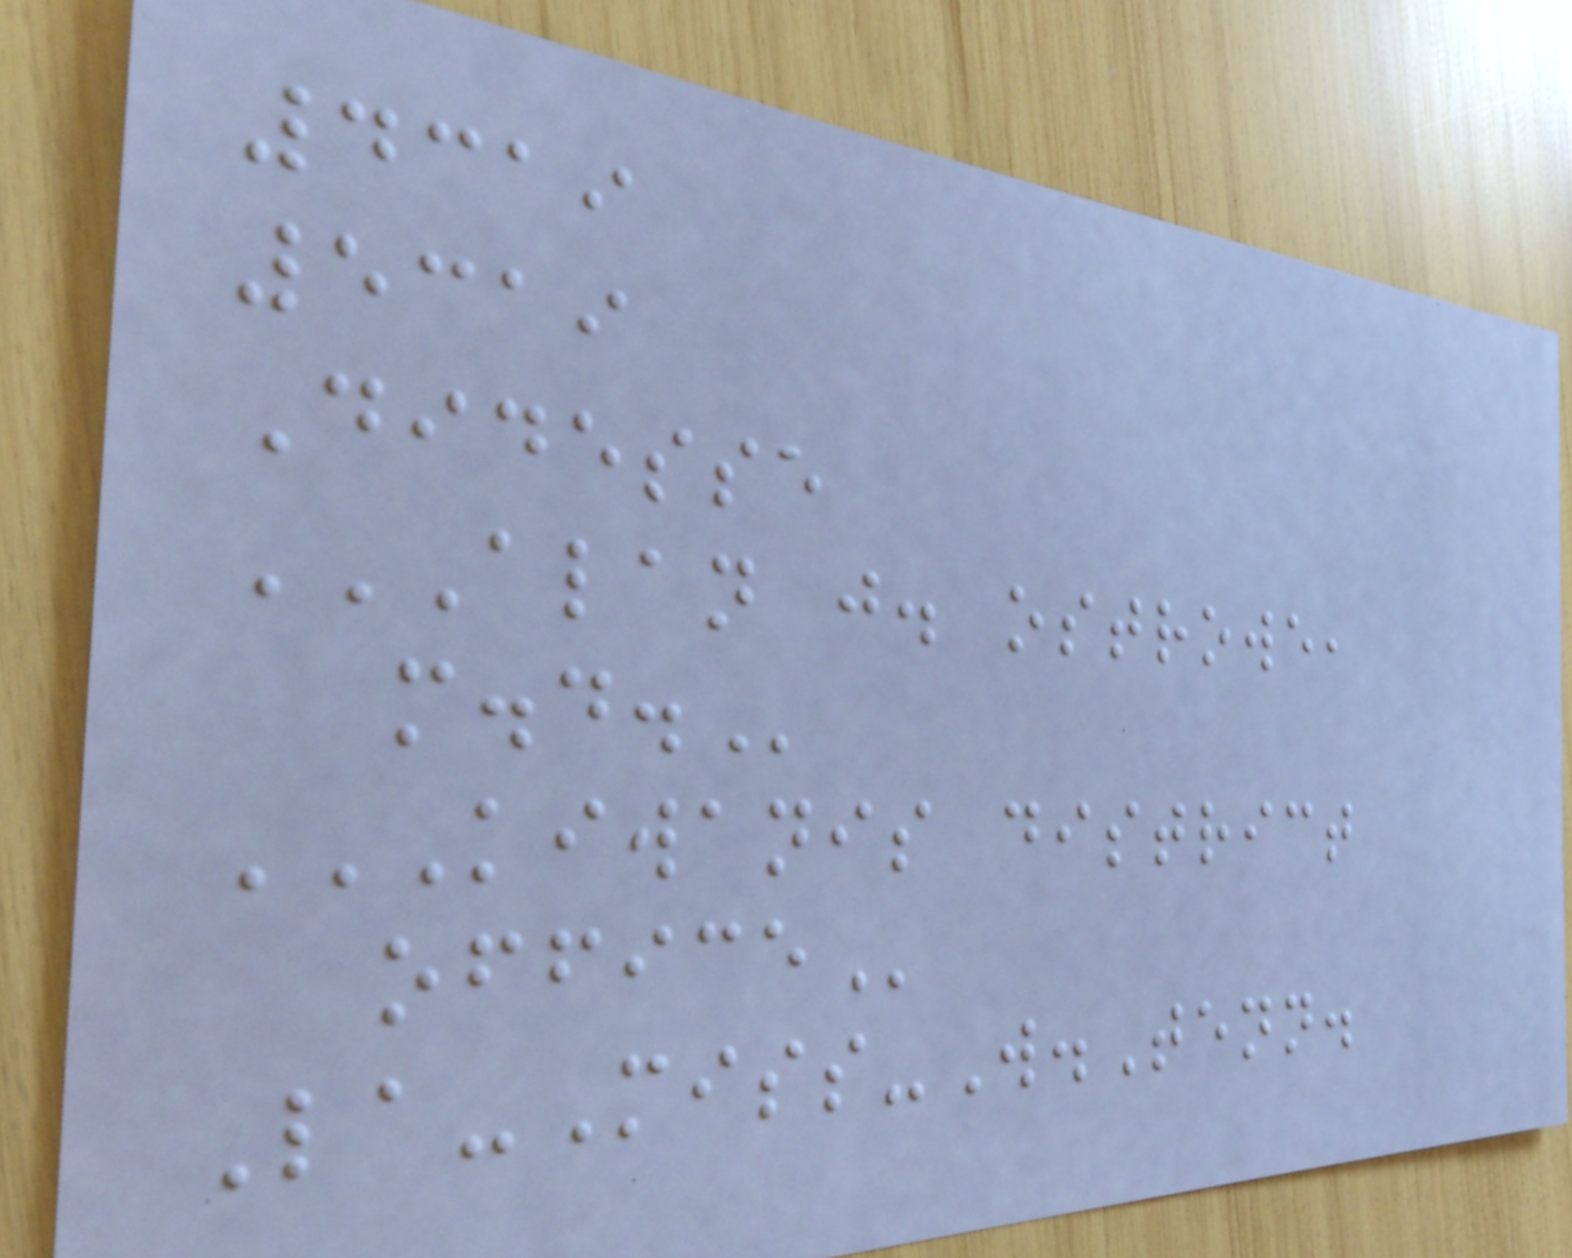4319
5319
Didesse
ALAN J. OSTROWE,
M.D.
KIWANIS DISTRICT
OFFICE
La-Miss-W.Tenn.
